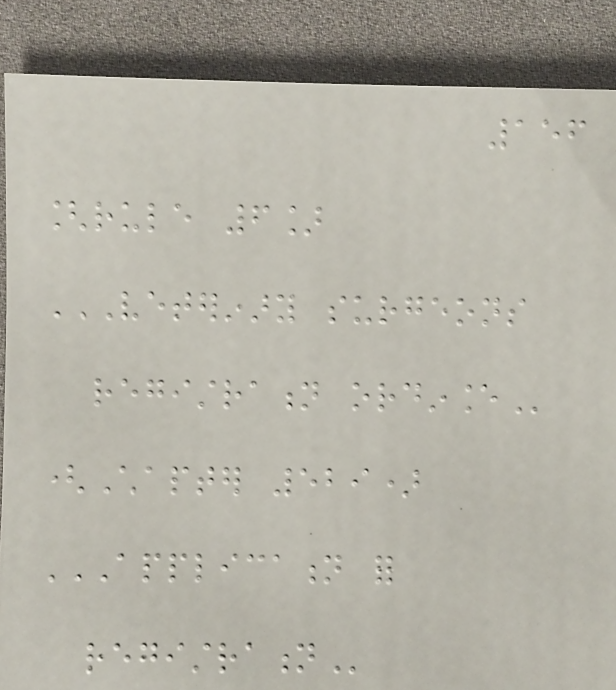156
[rule 6]
VETERINARY SURGEONS
REGISTRATION ORDINANCE
(Chapter 529)
APPLICATION FOR
REGISTRATION
